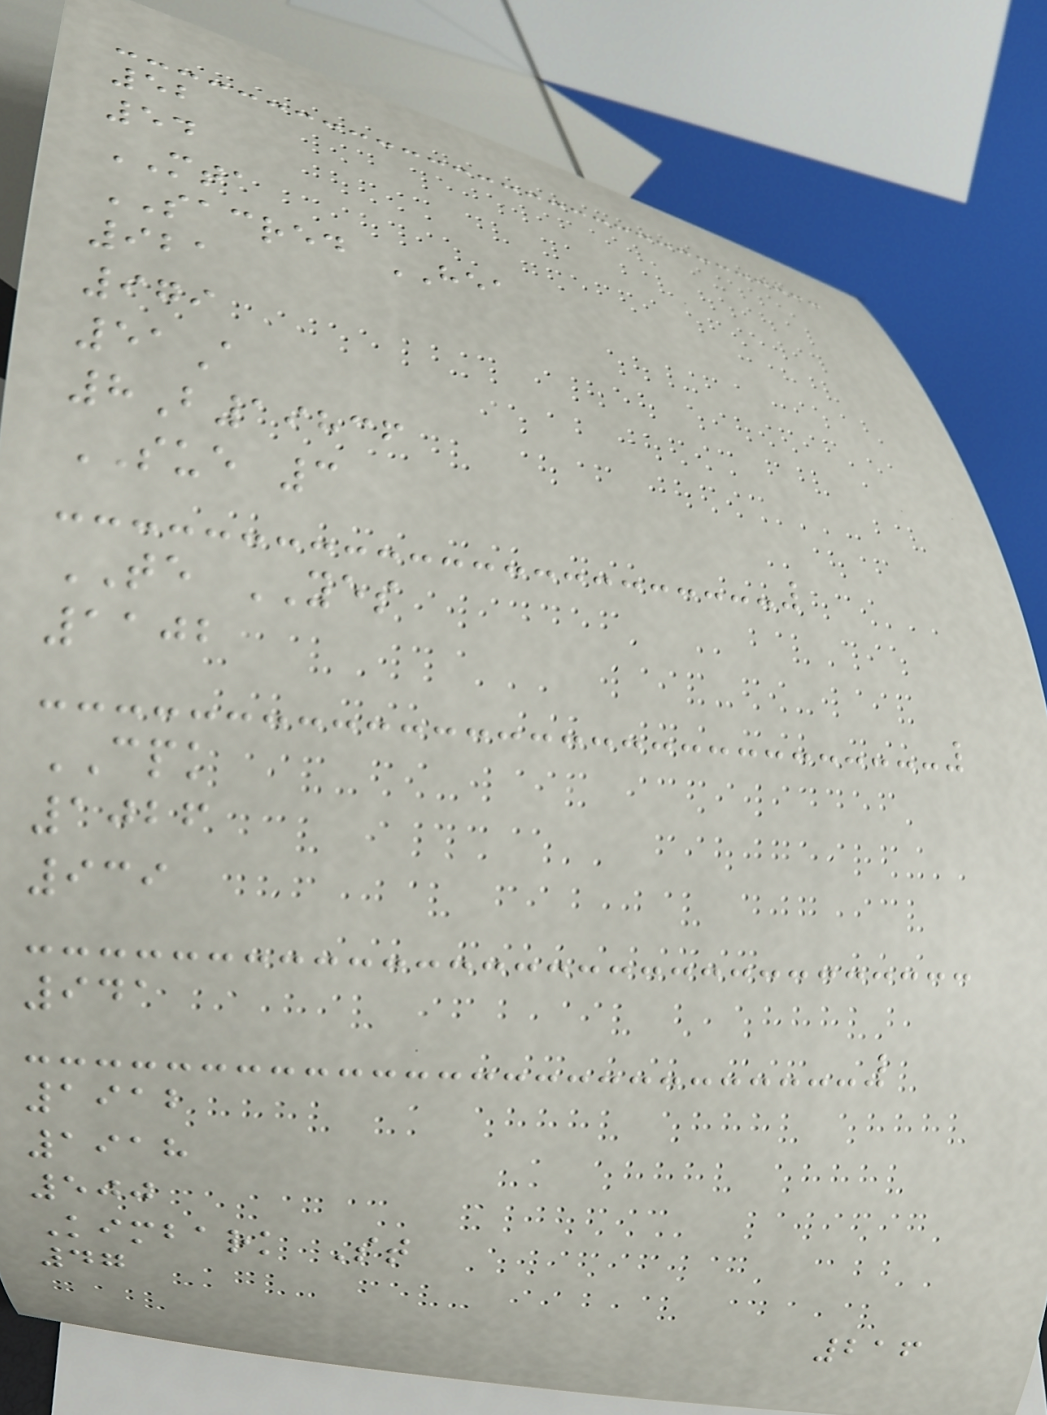52
54
MTA
SACRED HEA
921
979
51A
8B19836
SUE 3
TE YES
1102
CPK
1026
939
941
1912
1918
500
Kimbark St
47
216
